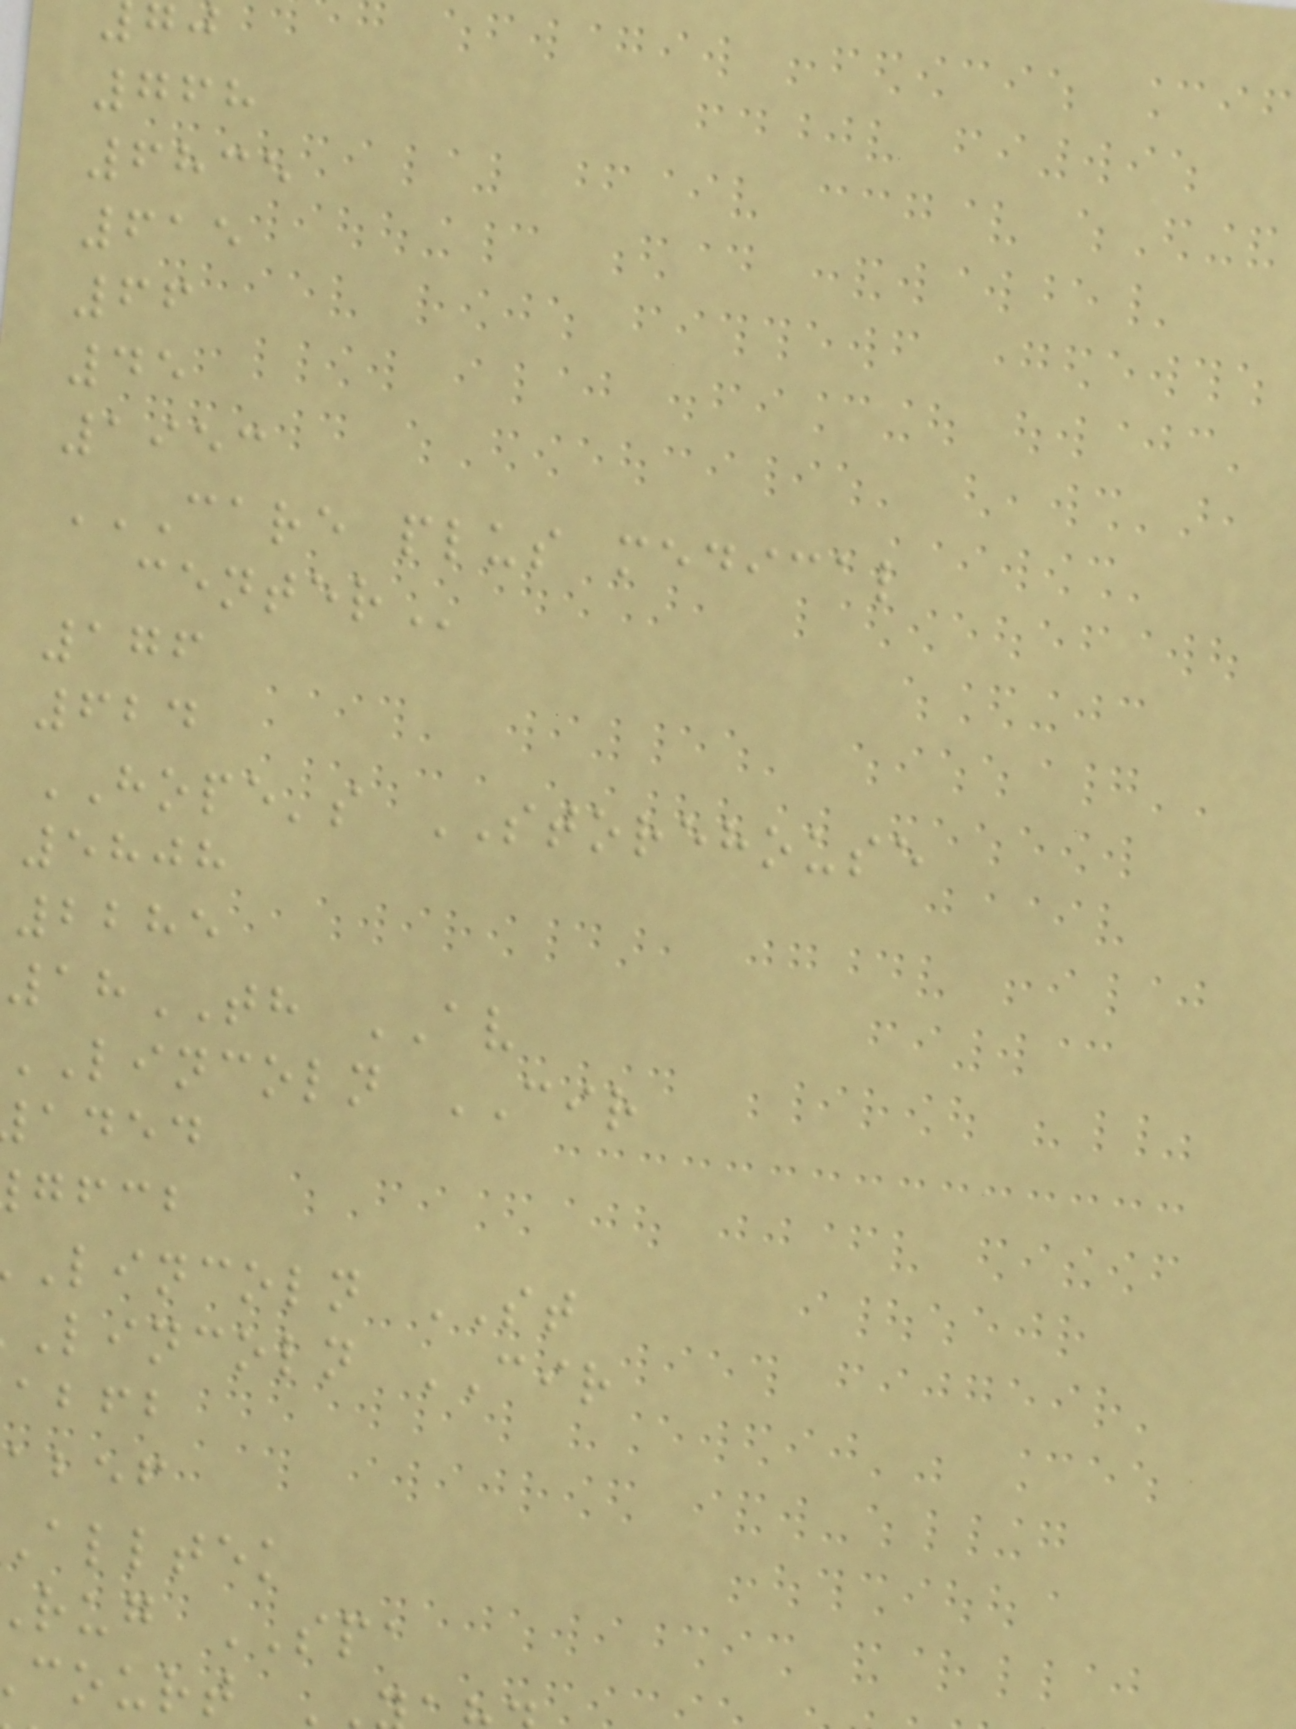768
6835
615
66
45
1953
CARE PLUS MEDICAL
176
624
HOPE's STOREHOUSE
5808
2285
18TH AV
LINCOLN CIR
aded
gfcb
lincoln ST
lincoln CIR
abfb
abef
alltek
rug SPA
court
